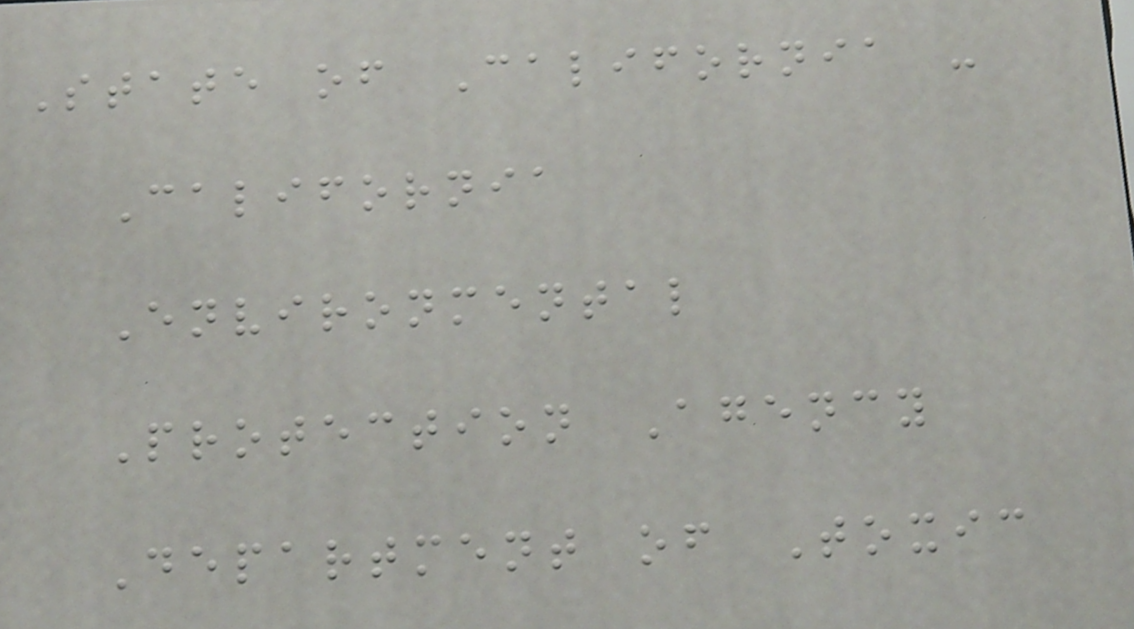State of California -
California
Environmental
Protection Agency
Department of Toxic
